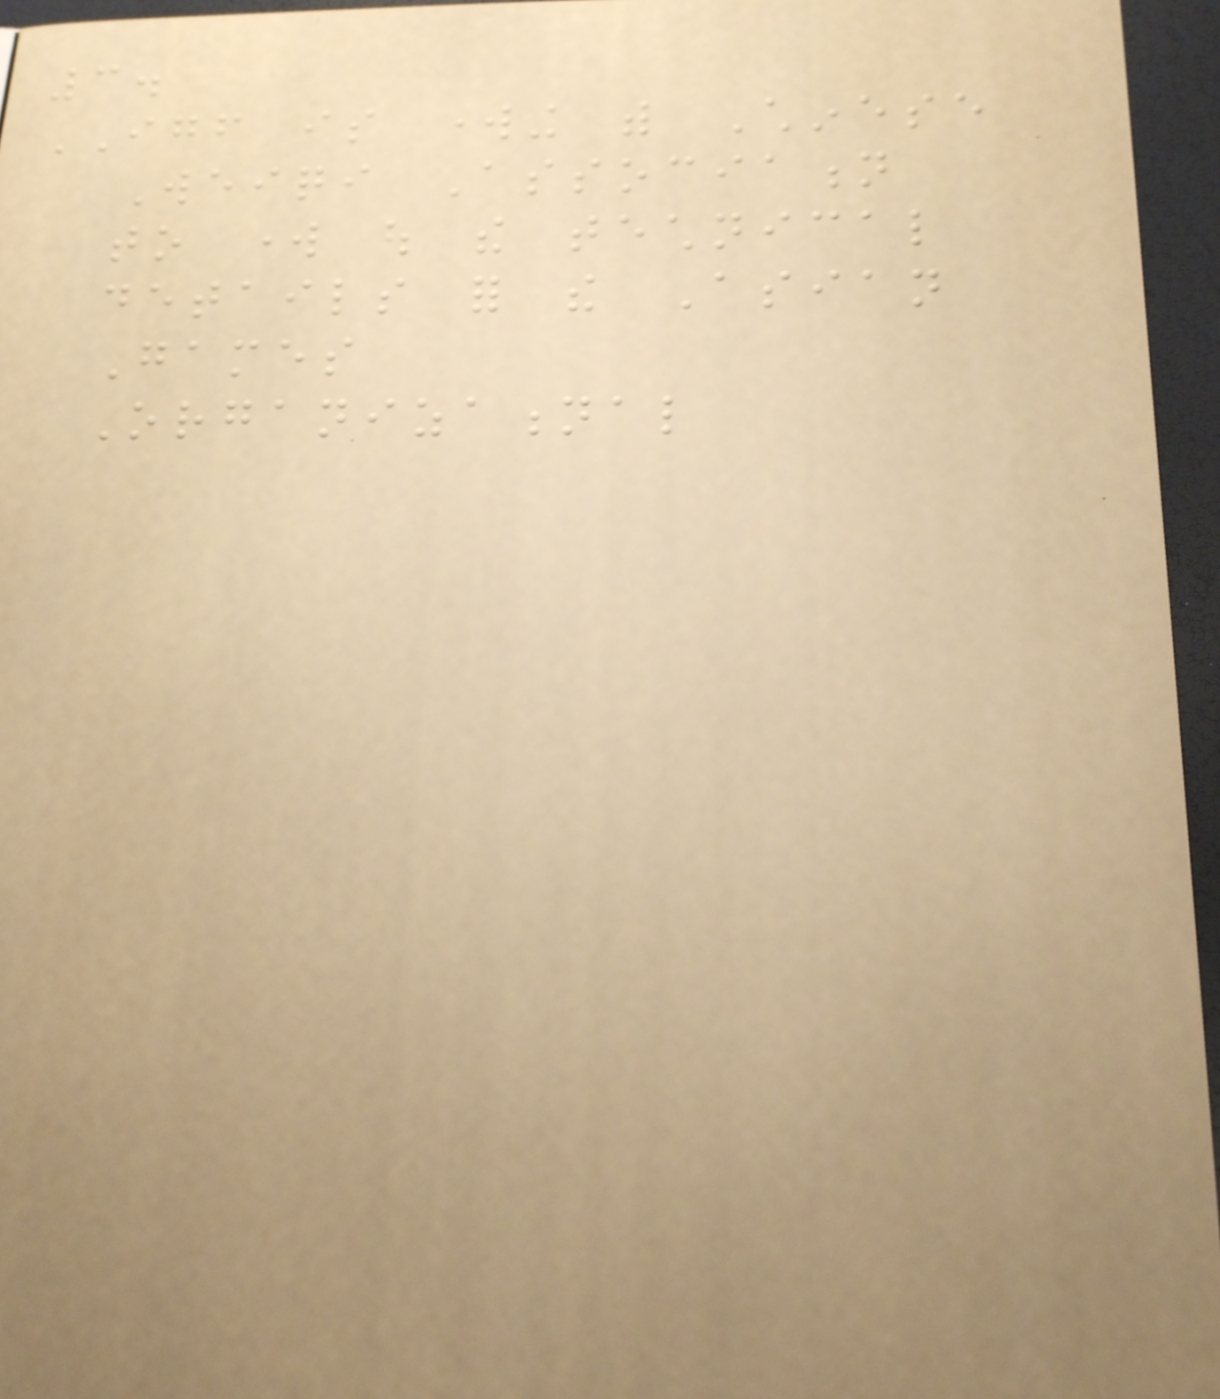3.
IGF is working with Chinese
Weiqi Association
to work out the technical
details for the Asian
Games
Organizational
